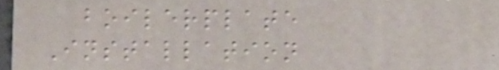boilerplate
Installation
